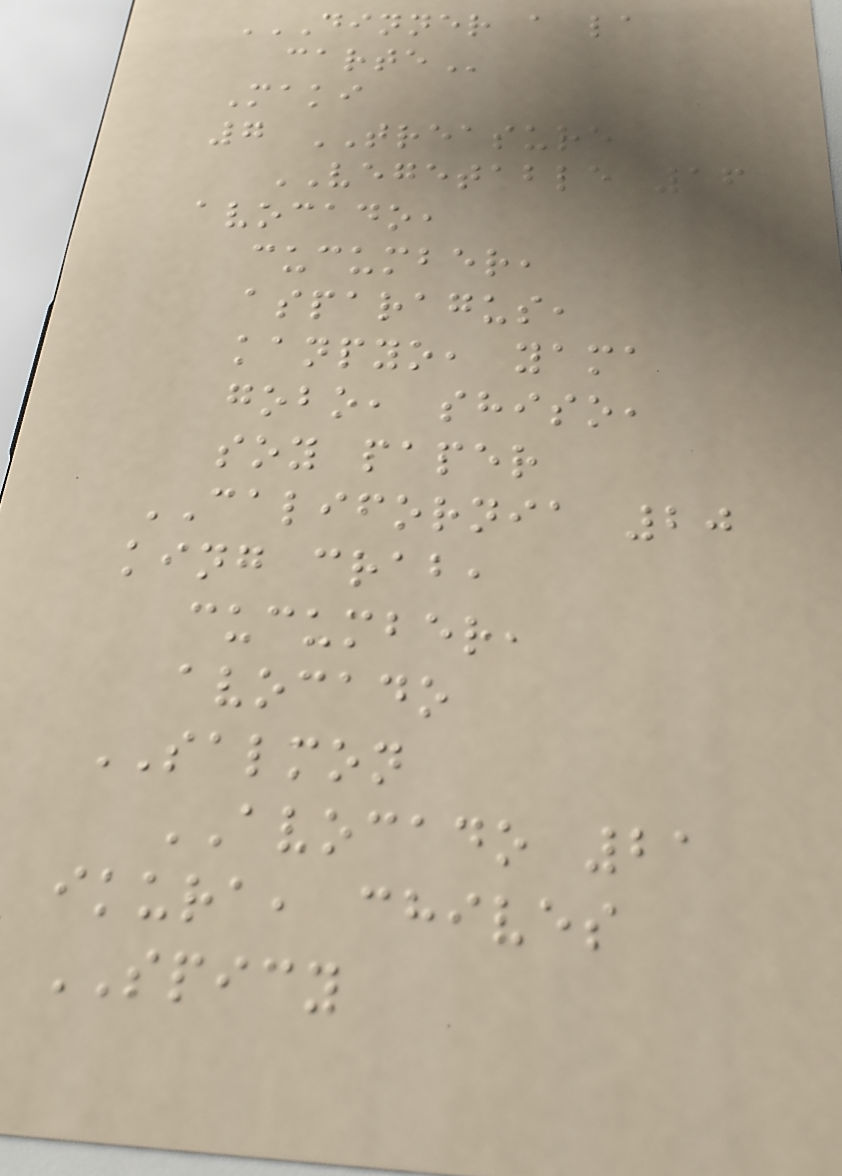DINNER A LA
CARTE
Maki
7 TREASURE
VEGETABLE 16
avocado,
cucumber,
asparagus,
kanpyo, yama
gobo, shiso,
soy paper
CALIFORNIA 20
king crab,
cucumber,
avocado
SALMON
AVOCADO 21
ikura, chives
SPICY
